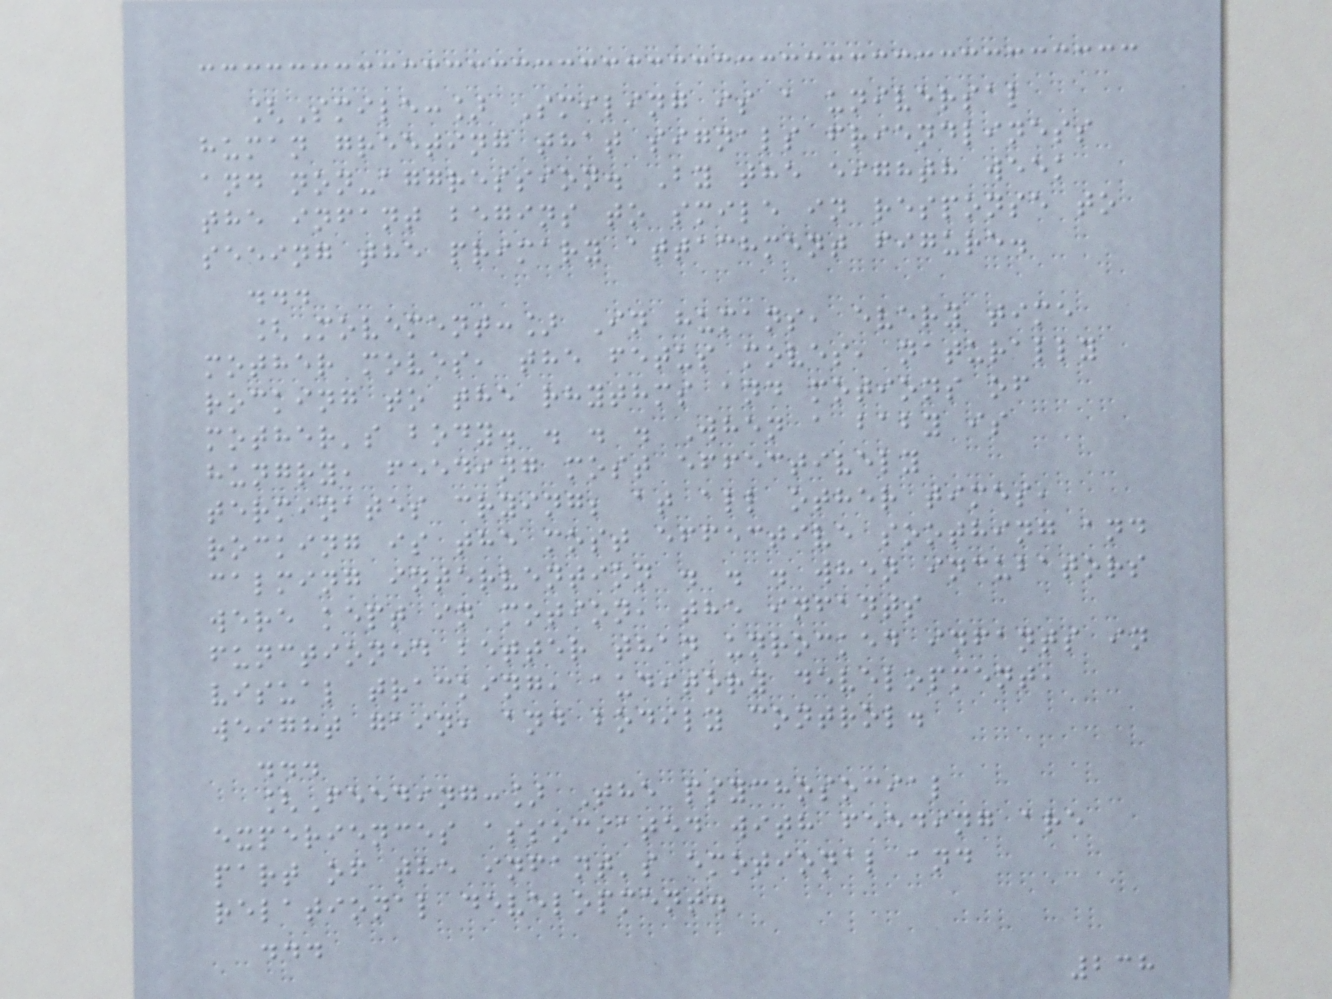[Smile:] Smiling is a universal
human greeting that signals friendliness
and non-aggression. By the eighth week
the infant begins to smile in response to
seeing the primary attachment figure.
...
[Movement:] In humans, every time
mother moves, the fetus moves, naturally
rocking to the rhythms and motions of
mother's body. . . . When a baby is
hungry, feeding most effectively
terminates crying; at all other times,
rocking is the most effective soothing and
calming intervention . . . when incubators
were kept in motion, the infants
functioned better than unrocked infants in
visual tracking, auditory development,
weight gain, and bodily control.
...
[Feeding:] The psychosocial
experiences associated with feeding are
part of the infant's emotional and
relational development.
...
238
